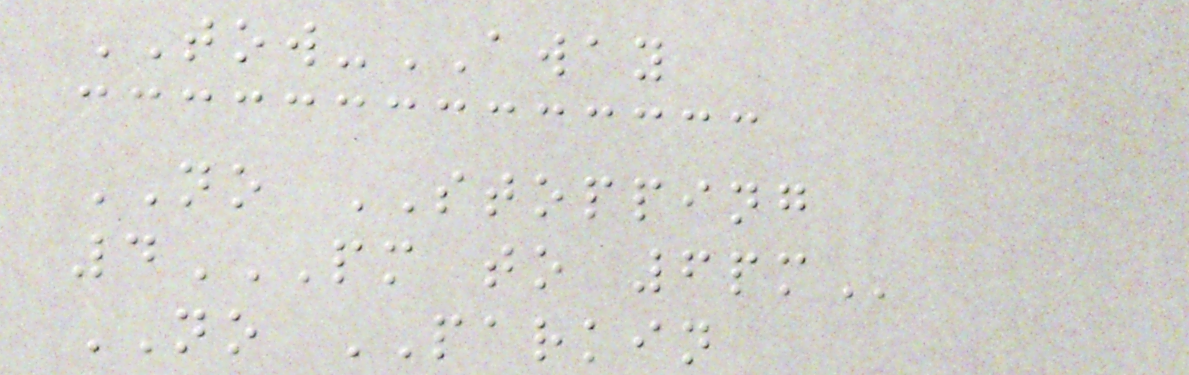TOW-AWAY
NO STOPPING
4PM TO 6PM
NO PARKIN
